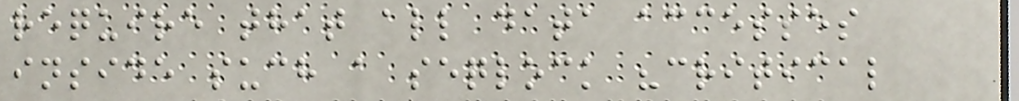require that all data accesses
inside such a seqlock "critical
